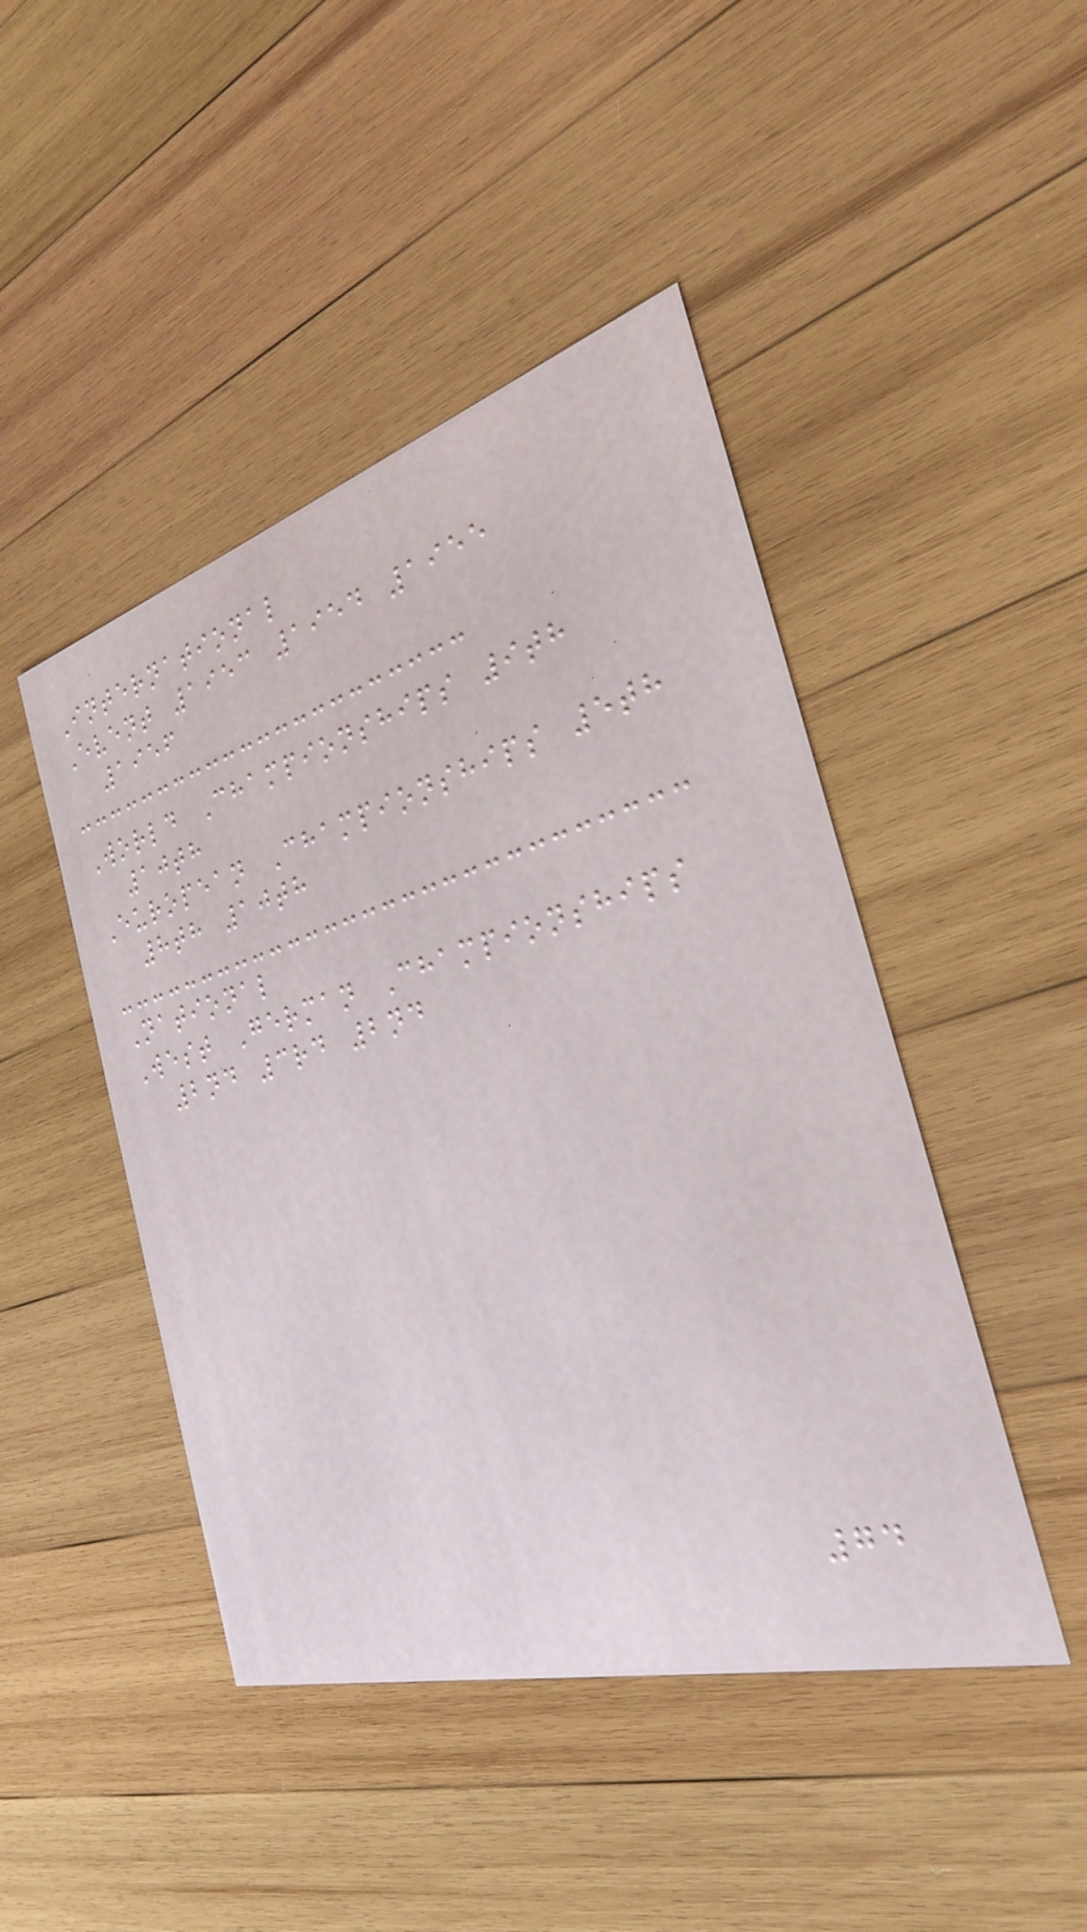International
Event 1953 1954 1955
1956
World Championships 9th
10th
European Championships 5th
8th 10th
National
West German Championships
2nd 3rd 2nd
74
